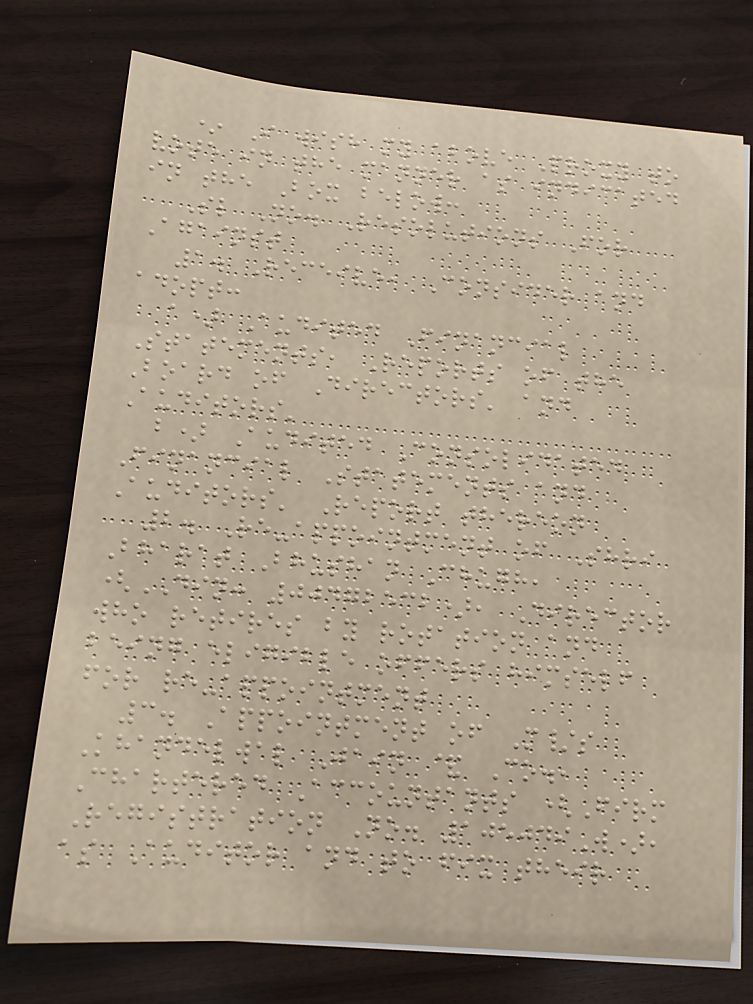* I wish my above Proxy to
vote in the manner as indicated
in the Box below:
Sl No. Resolutions For
Against
1. Receive, Consider and
adopt:
a) Audited Financial
Statements, Reports of the
Board of Directors' and
Auditors'
b) Audited Consolidated
Financial Statements and
Auditors' Report thereon
2. Re-appointment of Shri
Bharat Bhushan Chugh,
(DIN: 00472532), Director
who retires by rotation and
being eligible offers himself
for re-appointment
3. Appointment of M/s
Khandelwal Jain & Co.,
Chartered Accountants (Firm
Registration No. 105049W),
as Auditor and to fix their
